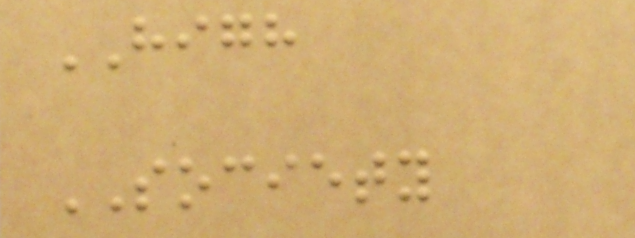HIGH
SOCIETY
